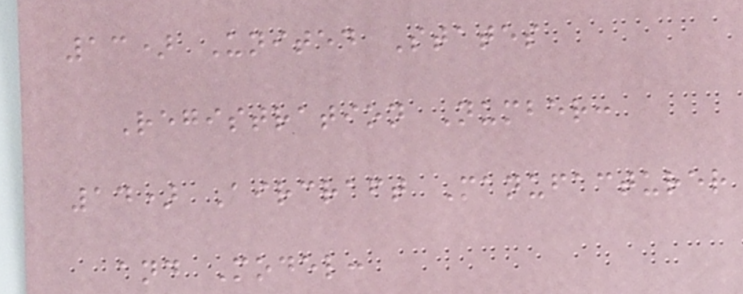13) United States
Registration Number:
14) Aircraft Manufacturer
and Model:
